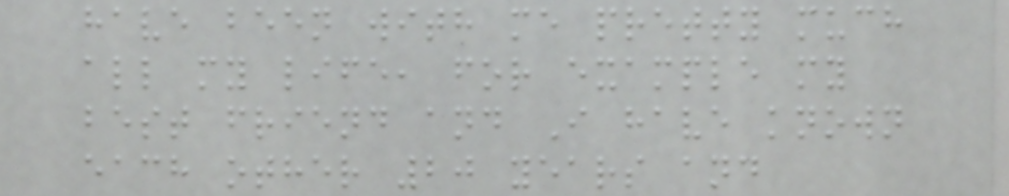have been with me pretty much
all my life, for example my
best friend and I have known
each other 20 years and
